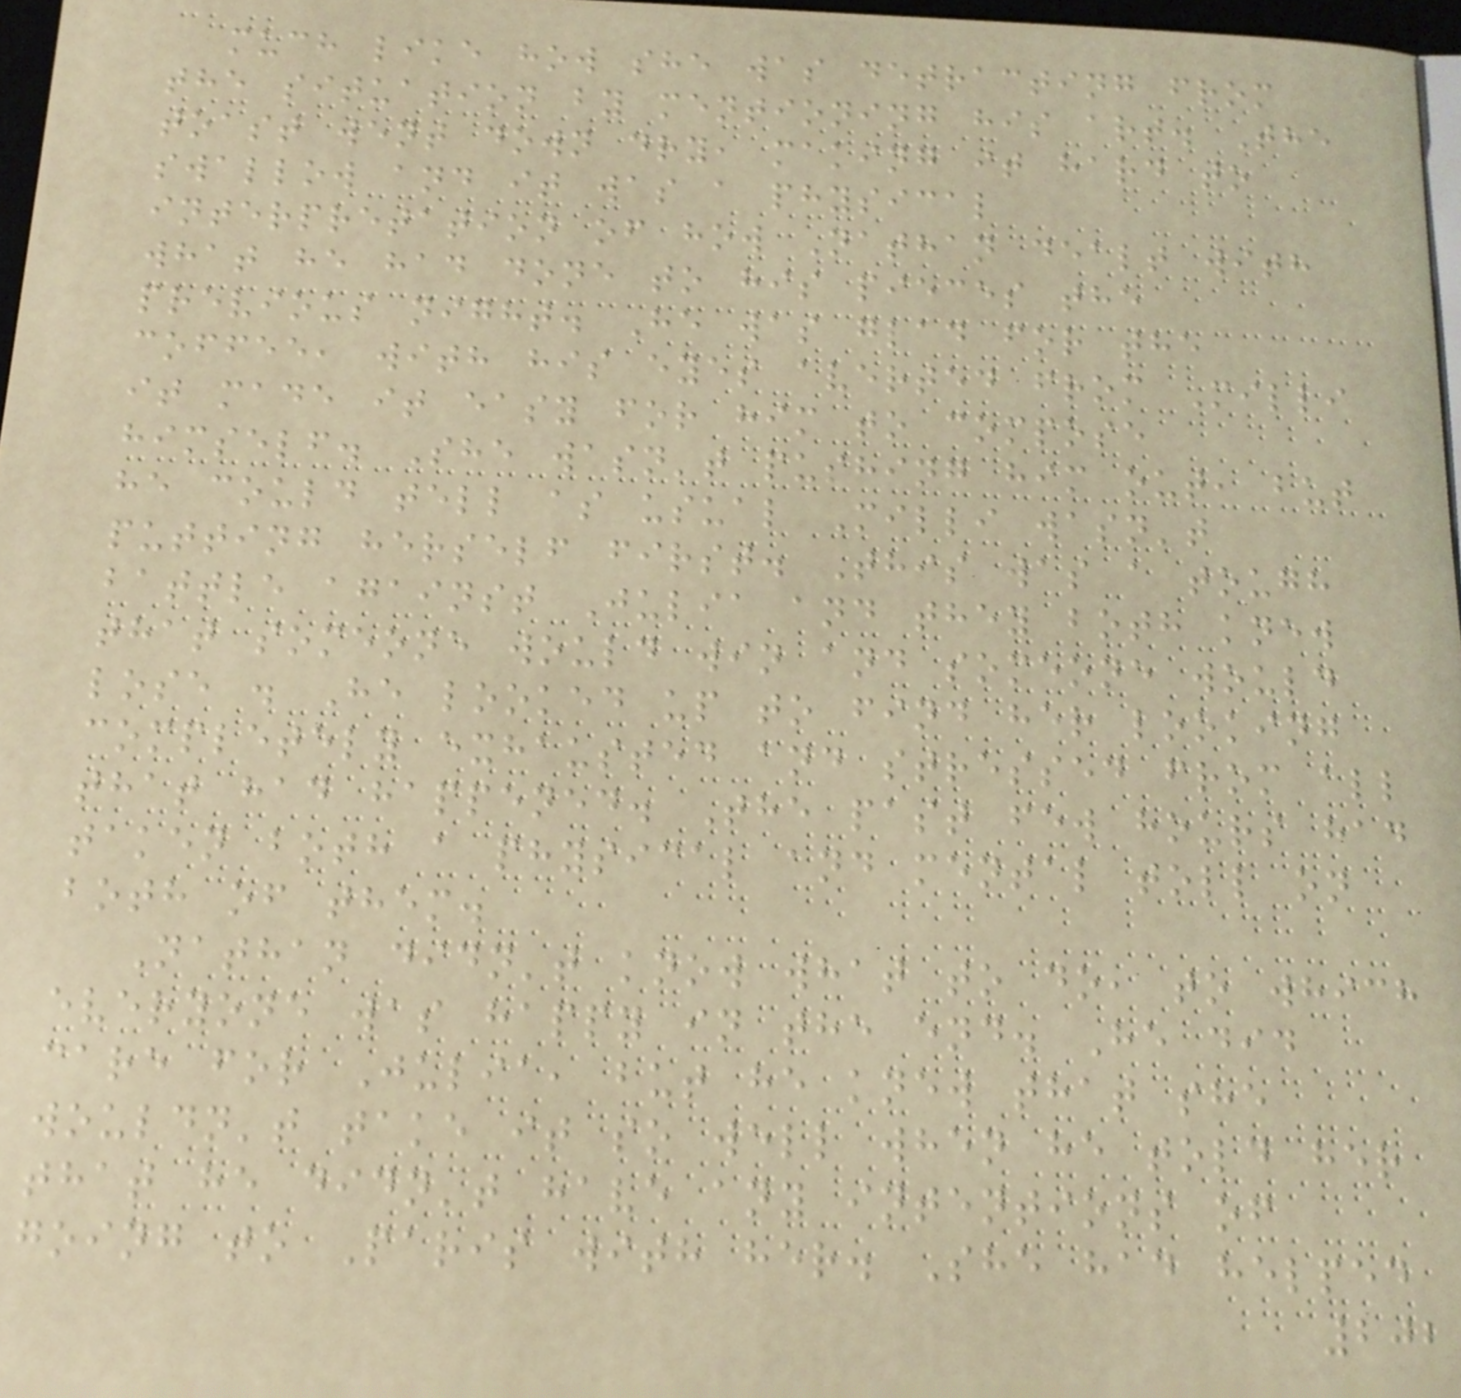much like how she was detracting from
the situation by mentioning his art. The
toast went down dry, making it hard to
swallow and it was a physical
interpretation of how Nathan dealt with
what he had done to his pieces the
previous night. He was glad for the
coffee, with his eyes averted from Milli
it made it easy for him to compose
himself. She wasn't pushing him out, but
he could tell as usual Milli wasn't
putting herself first. This was a tough
battle against Julia and they both knew
that someone would win and someone would
lose . He looked up to find her looking
completely exhausted and stressed from all
that had happened. The past few hours had
taken both a physical and mental toll on
both of them.
Nathan didn't know what to do, to which
everyone was happy in the end. He did
care for Julia, but he knew that she
wouldn't take it so well when he told her
that he didn't have any intentions of
going to Paris with her. She had helped
202
